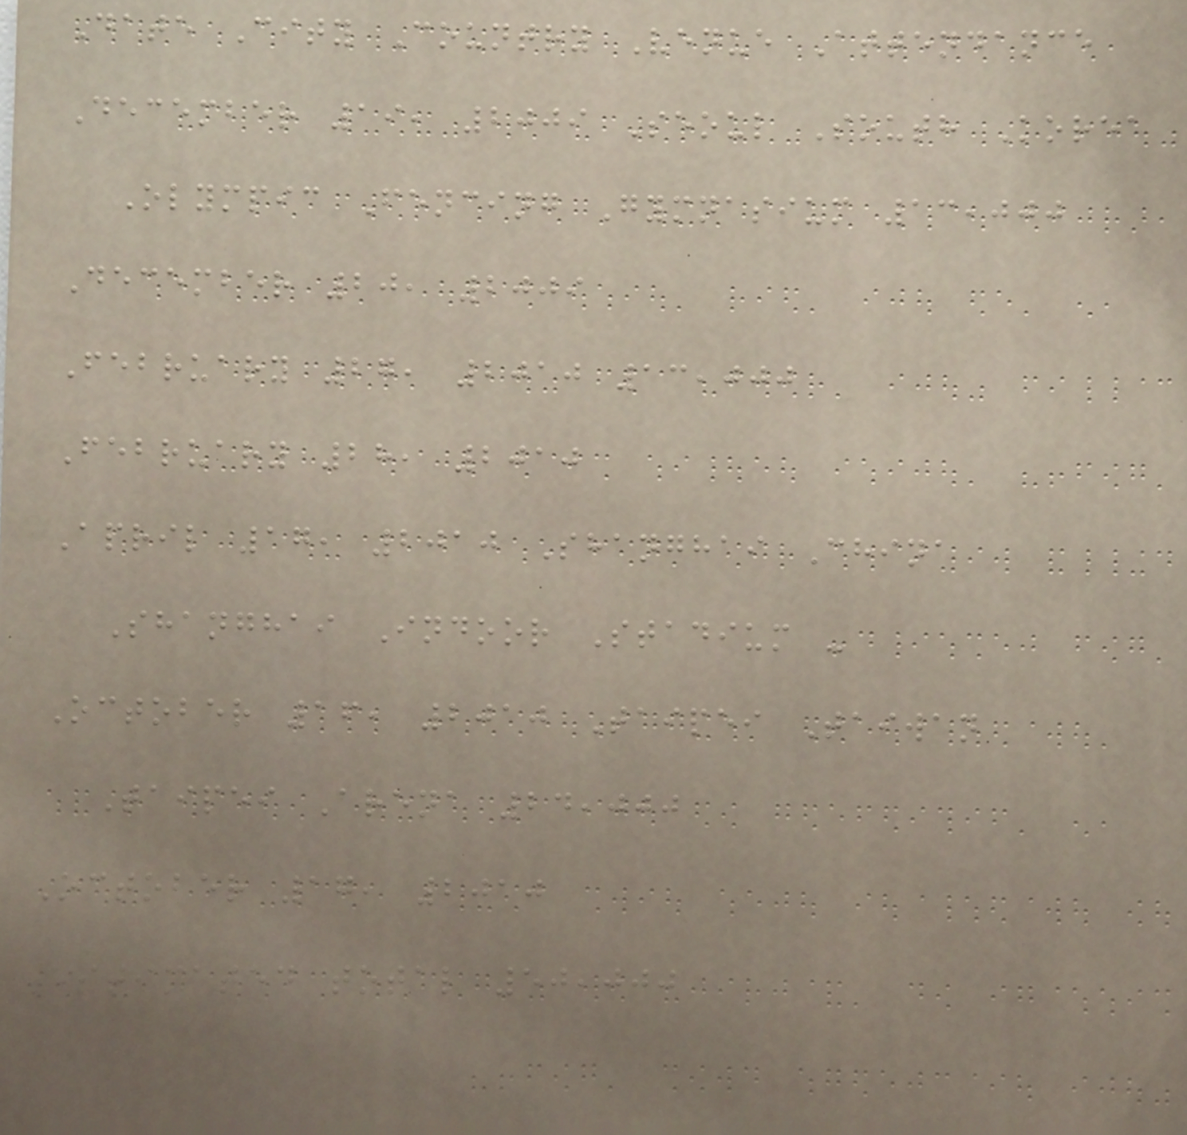Date City Country Venue Attendance
December 19, 2009 Seoul South Korea
Olympic Fencing Gymnasium 13,000
December 20, 2009
February 27, 2010 13,000
February 28, 2010
April 17, 2010 Shanghai China
Shanghai Indoor Stadium -
October 16, 2010 Taipei Taiwan
Taipei Arena 24,000
October 17, 2010
Estimated total 50,000
